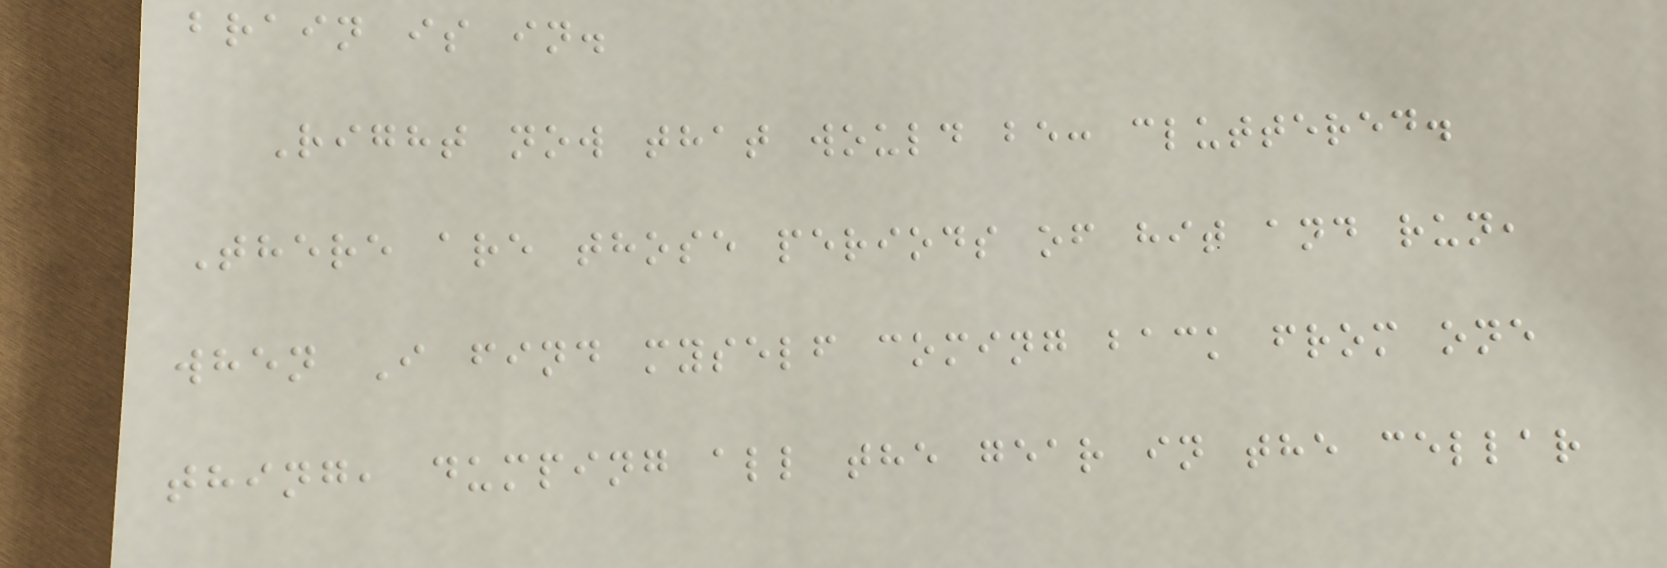brain is in.
Right now that would be: cluttered.
There are those periods of hit and run,
when I find myself coming back from one
thing, dumping all the gear in the cellar
